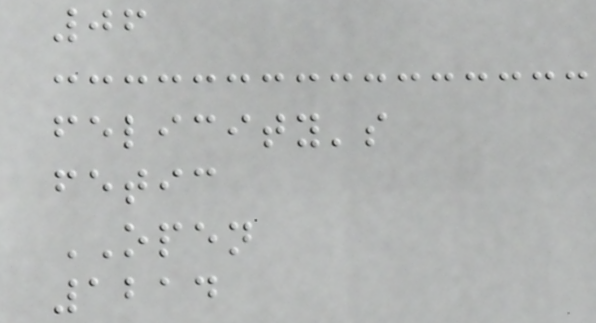06
felicity's
fetic
OPEN
1214
